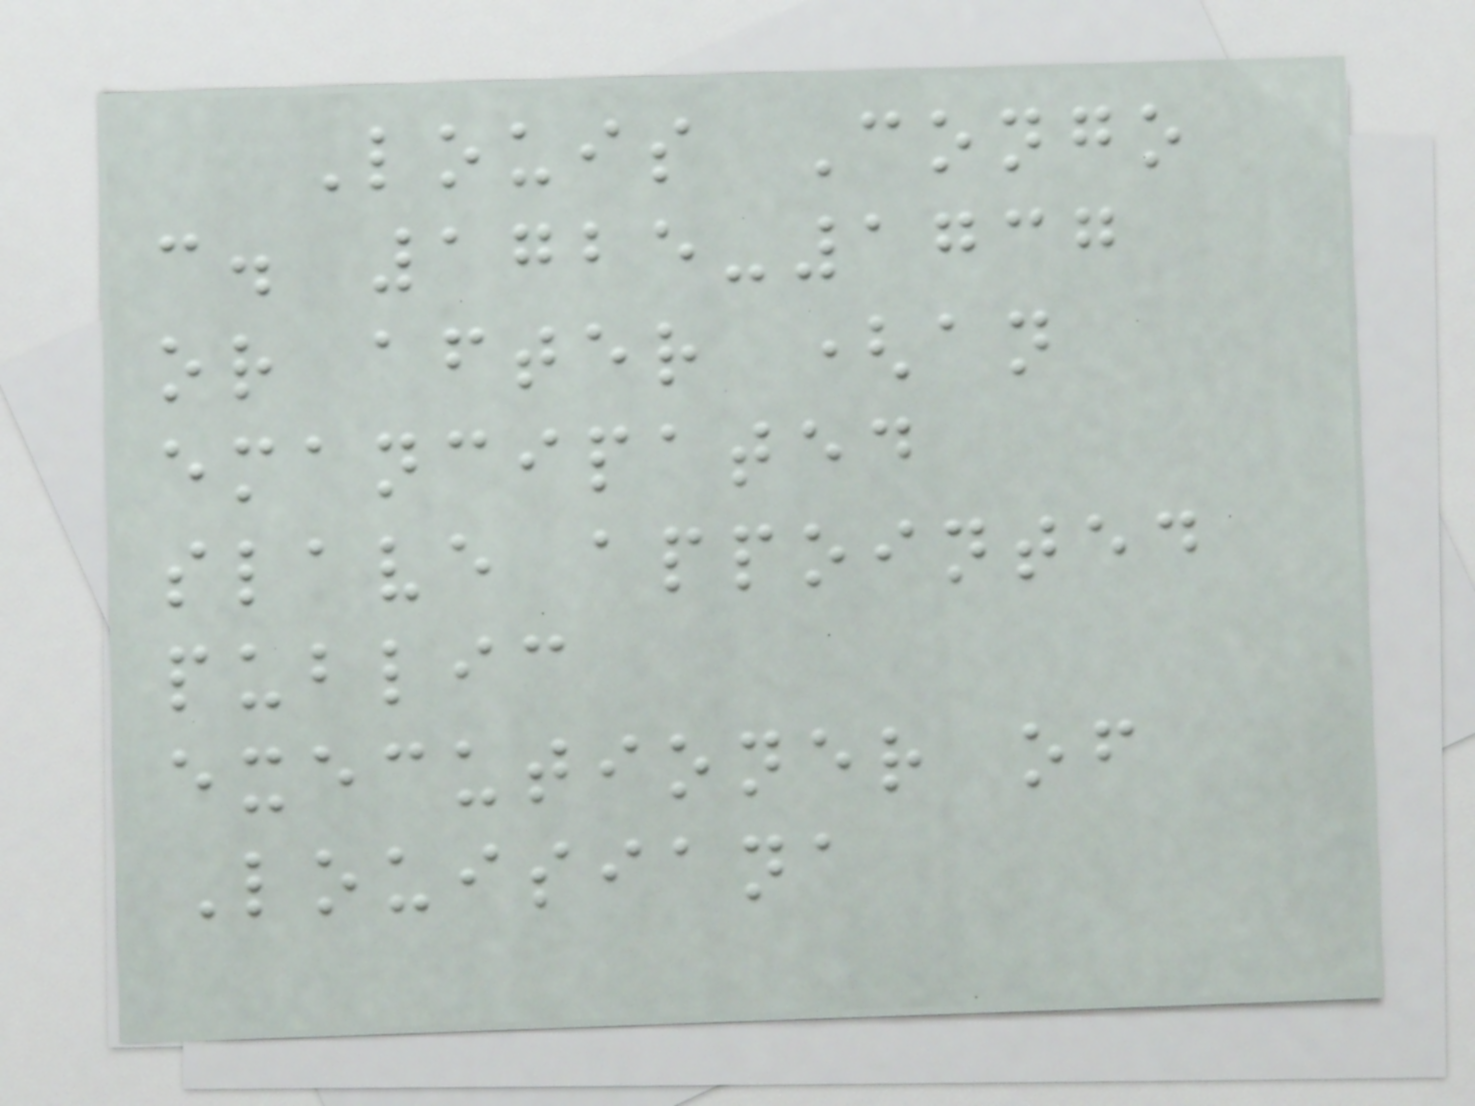Louis Congo
c. 1725-1737
or after (an
emancipated
slave appointed
public
executioner of
Louisiana
